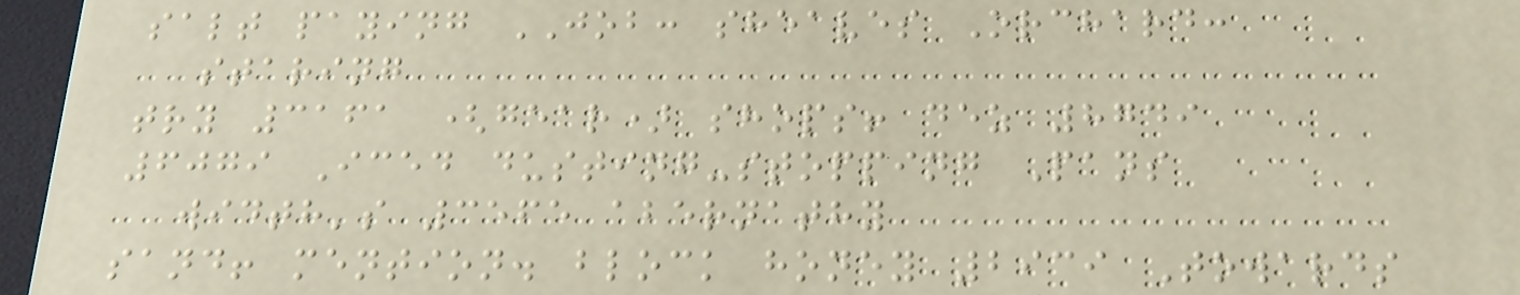salt paying JOB: sheaves Orchard:
staring
try 3161 (gear) shops! dez 8749
6079 Iced dusting-stopping Pans
width's 3565 abernathy
sand! mention. block honey 2939 Towards
